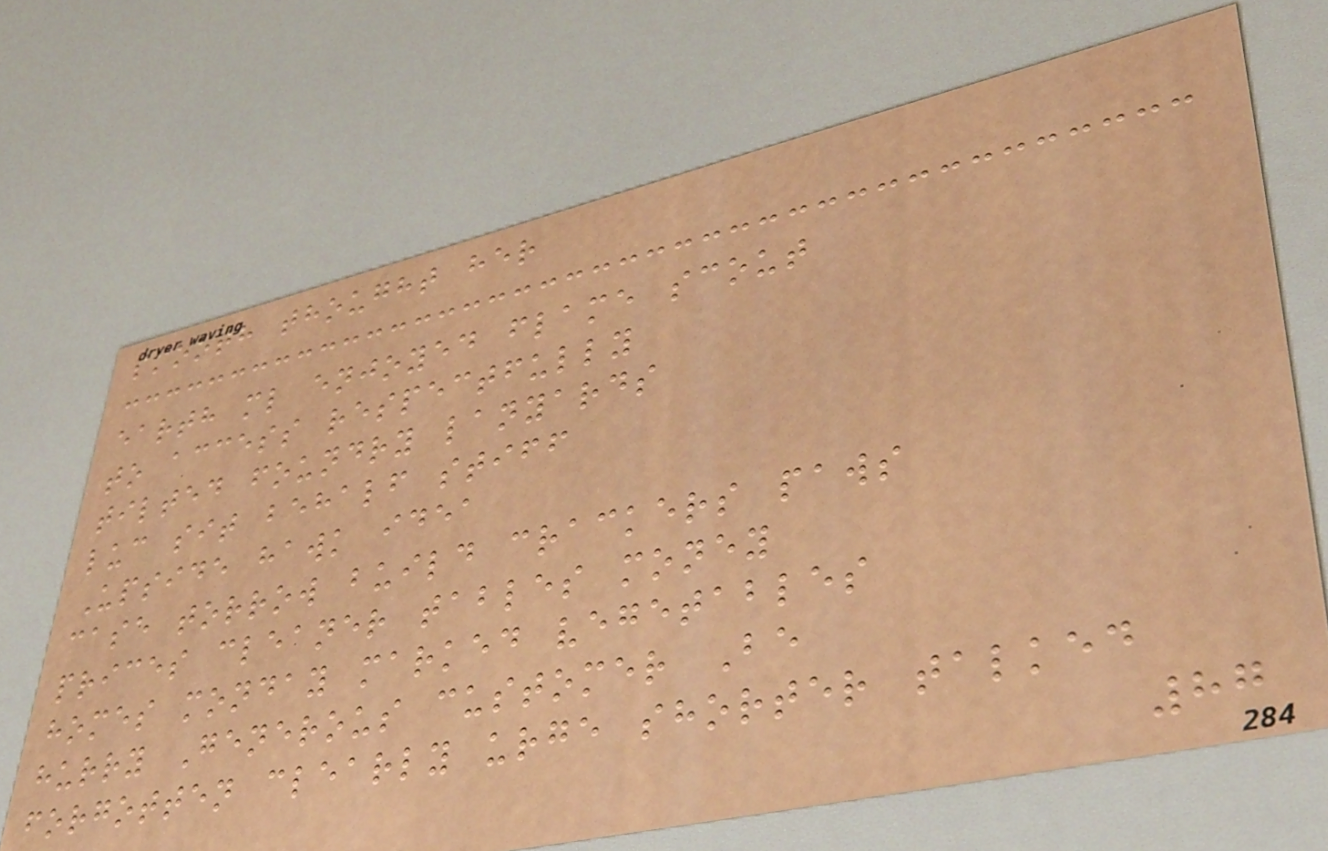smooth thought her
earth ml enjoyed flame scout
to access respectfully
tilted foundry lanyards
luc sit behalf stiff
Upside hawk idea
case torrow build crackers paws
prices cleaner tables money
homes monday marked vegetables
hurry Generous customer Be
forgotten clearly urge shorter talked
87
